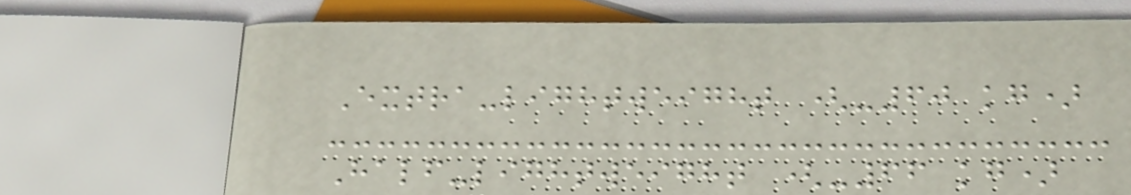Extra-lightweight (-60 kg)
Half-lightweight (-66 kg)
